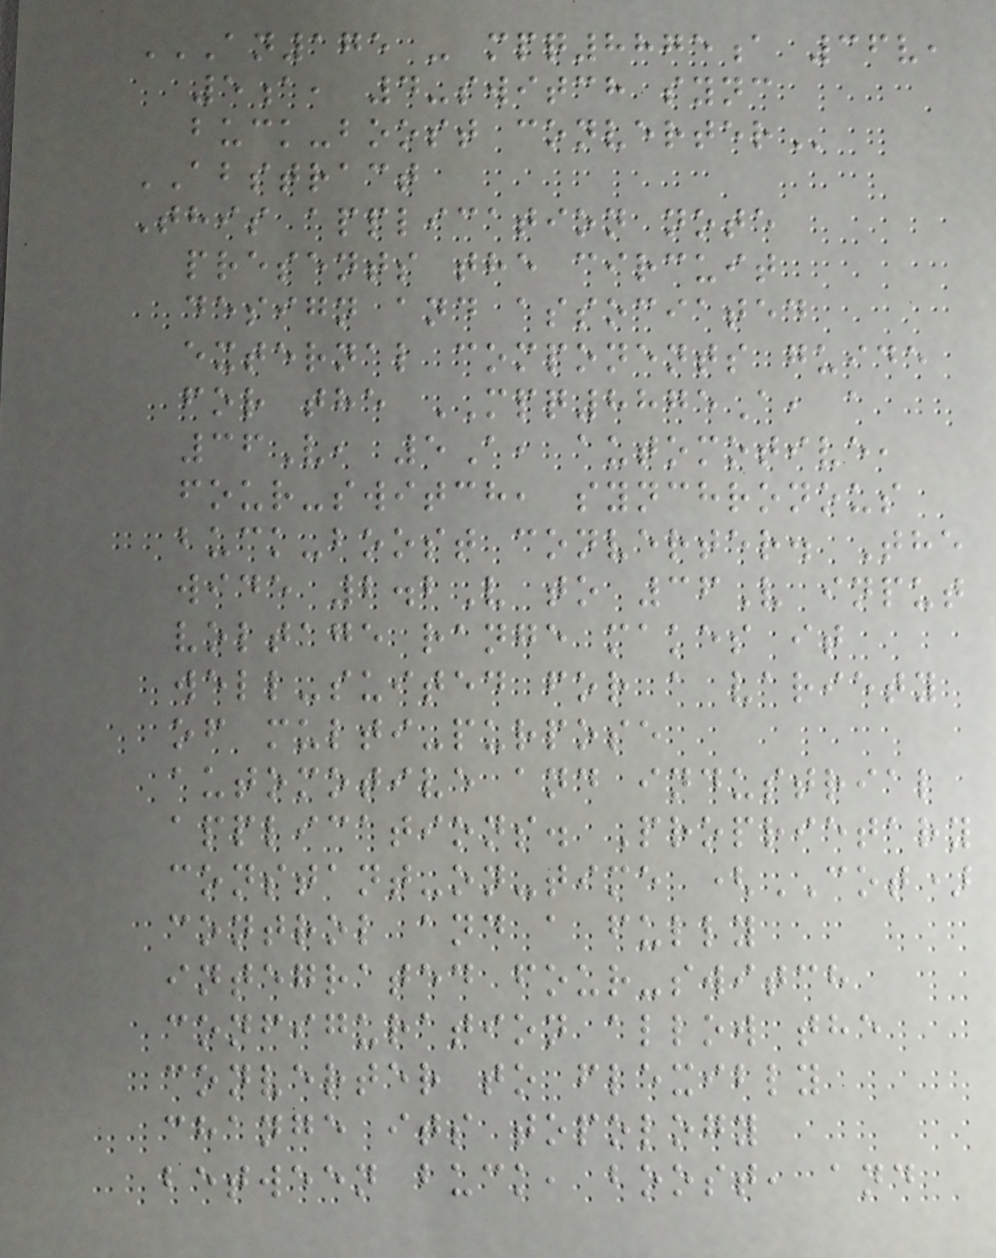AN175 - MPQ8875A 36V,
5A, 4-SWITCH SYNC
BUCK-BOOST CONVERTER
ABSTRACT
This application note
presents the circuit
design and associated
external components guide
for the MPQ8875A, a
36V, 5A, automotive,
four-switch, synchronous
buck-boost converter. The
wide 2.2V to 36V input
voltage range makes it
well-suited for a variety
of multi-purpose
automotive and industrial
applications. Proprietary
constant-on-time (COT)
control and a fully
integrated four-switch
configuration allow the
converter to flexibly
change its topology
between buck, boost, and
